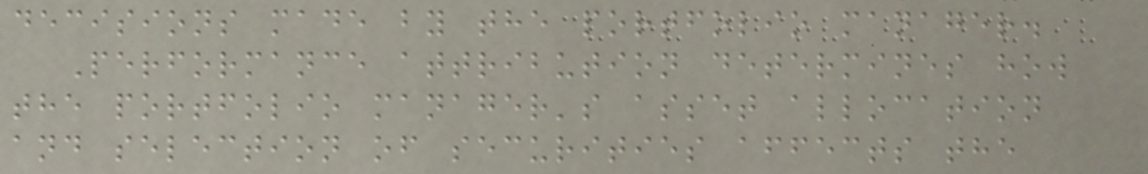decisions made by the portfolio manager.
Performance attribution determines how
the portfolio manager's asset allocation
and selection of securities affects the
